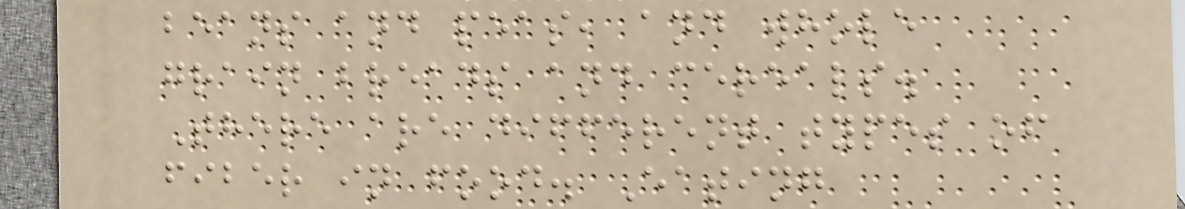beans and peas, and whole
grain breads and cereals.
There are different types of
fiber in food. Eating
